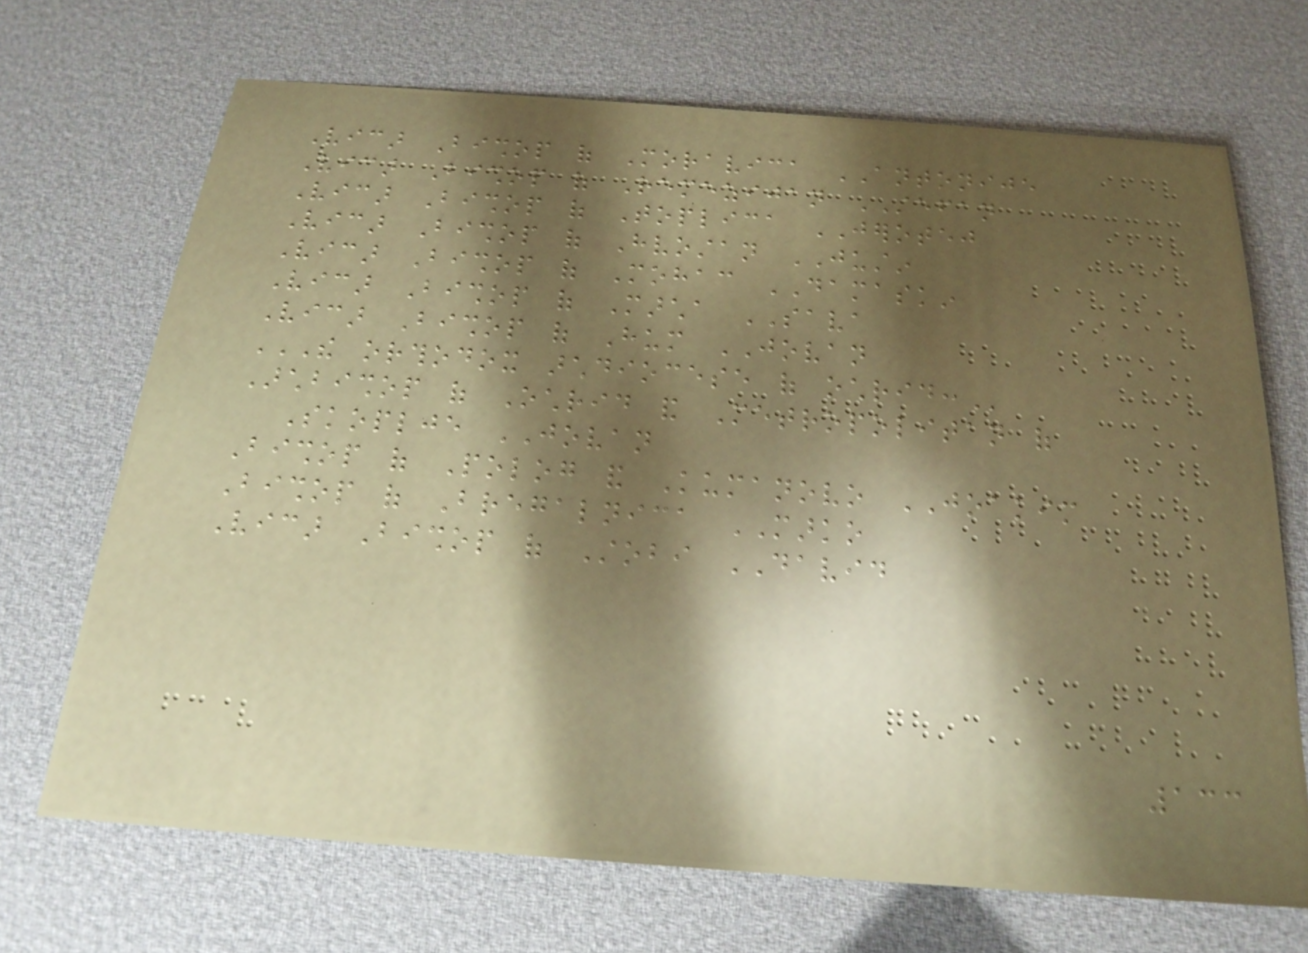Vicar Bishop of Moravica ANTONIJE
Vicar Bishop of Remezijan STEFAN
Vicar Bishop of Toplica JEROTEJ
Vicar Bishop of Hvostan JUSTIN
Vicar Bishop of Mohac DAMASKIN
Vicar Bishop of Marcha SAVA
Vicar Bishop of Hum JOVAN
THE ORTHODOX ARCHDIOCESE OF OCHRID:
Archbishop of Ochrid and Metropolitan of
Skoplje JOVAN
Bishop of Polog and Kumanovo JOAKIM
Bishop of Bregalnica MARKO
Vicar Bishop of Stobi DAVID
133
